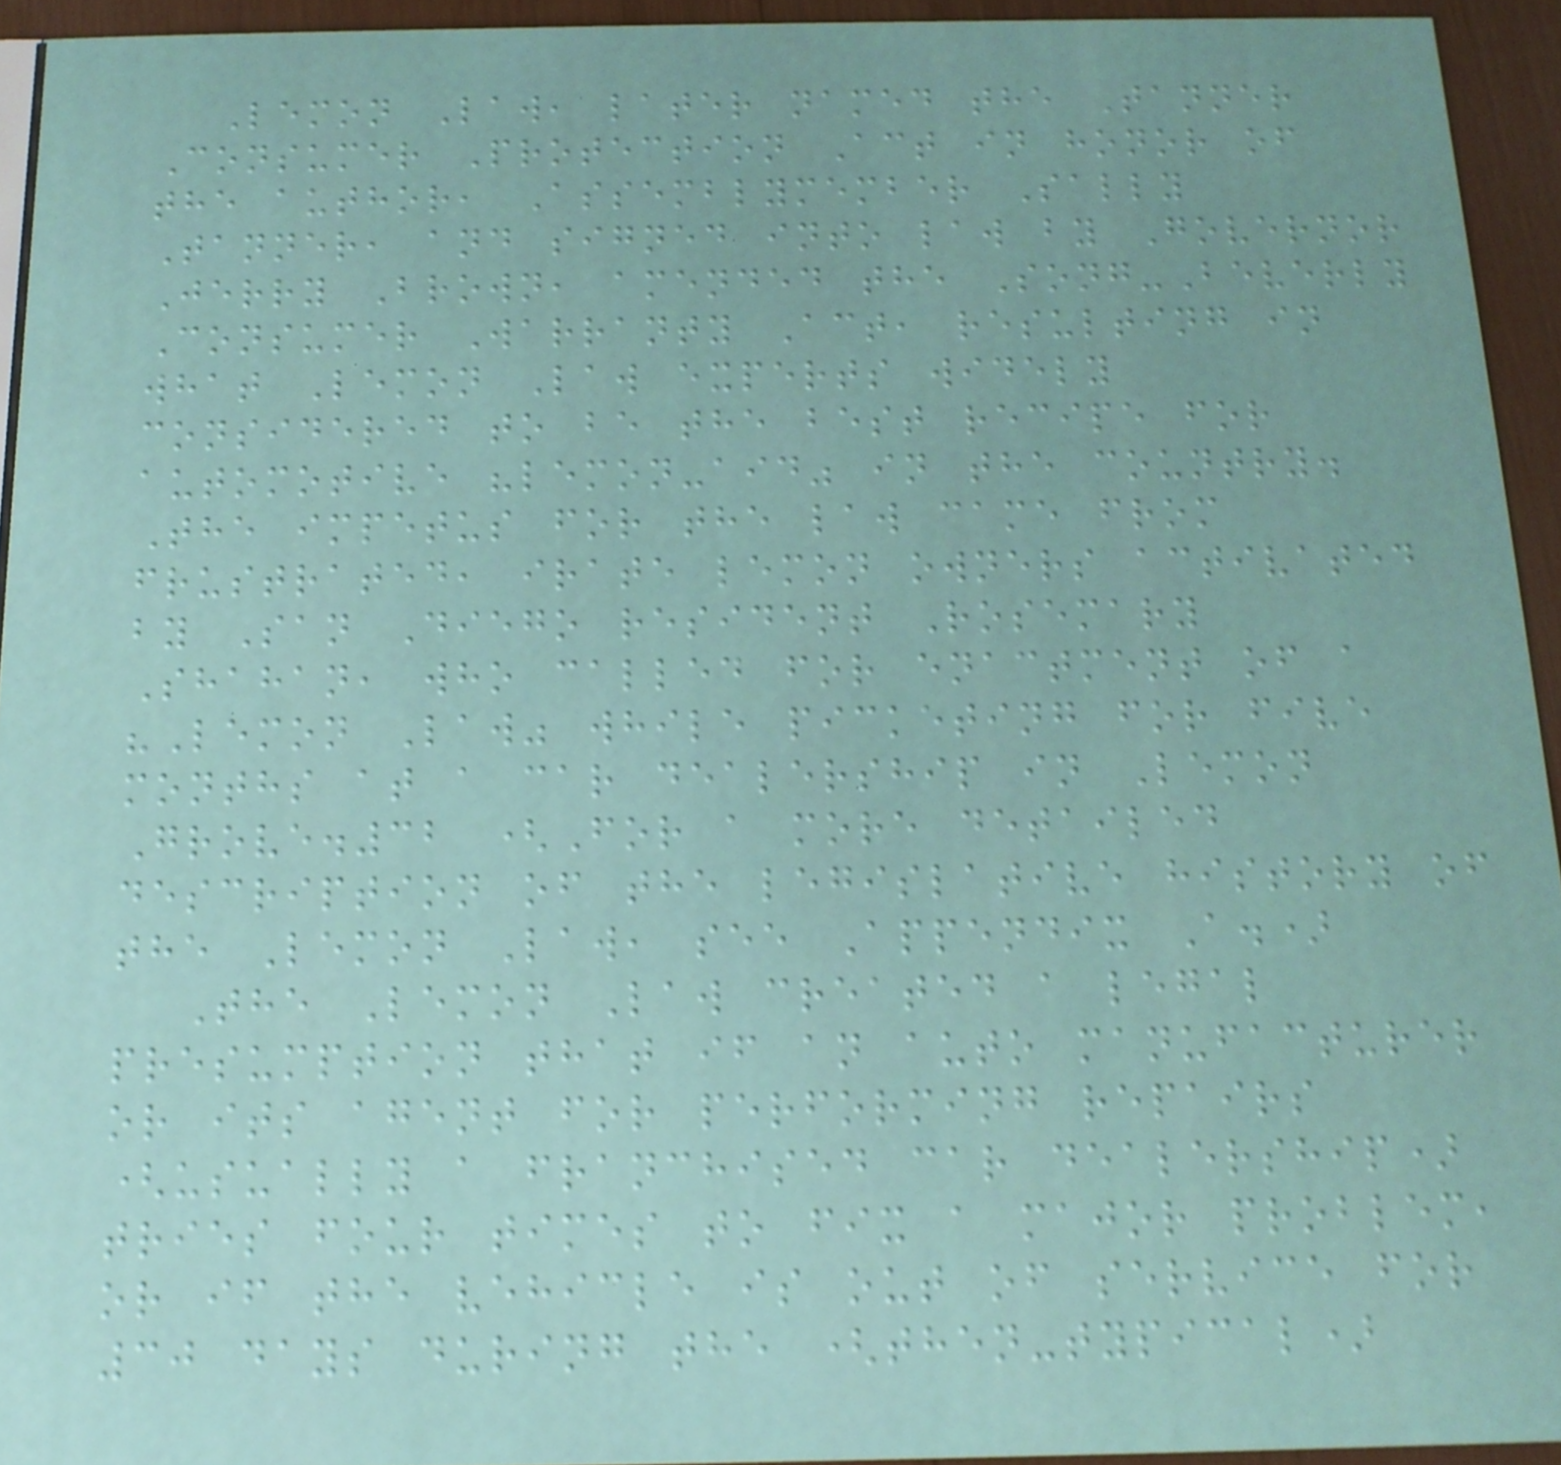Lemon Law, later named the Tanner
Consumer Protection Act in honor of
the author, Assemblymember Sally
Tanner, and signed into law by Governor
Jerry Brown, amended the Song-Beverly
Consumer Warranty Act, resulting in
what Lemon Law experts widely
considered to be the best recipe for
automotive "lemon-aid" in the country.
The impetus for the law came from
frustrated, irate lemon owners activated
by San Diego resident Rosemary
Shahan, who called for enactment of a
"Lemon Law" while picketing for five
months at a car dealership in Lemon
Grove.32 (For a more detailed
description of the legislative history of
the Lemon Law, see Appendix A.)
The Lemon Law created a legal
presumption that if an auto manufacturer
or its agent for performing repairs
(usually a franchised car dealership)
tries four times to fix a major problem,
or if the vehicle is out of service for
30 days during the (then-typical)
